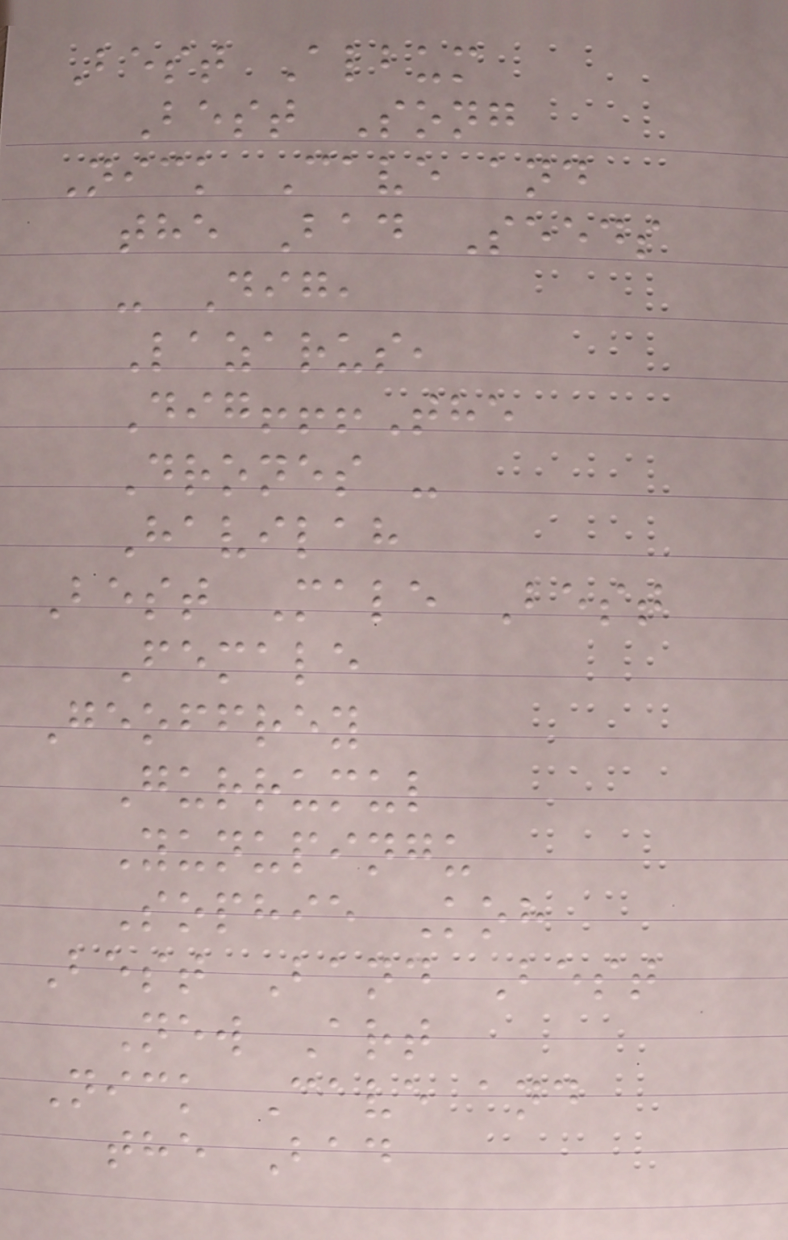Best Album
Best Song
Nick Cave and
the Bad Seeds
- Dig,
Lazarus,
Dig!!!The
Drones -
Havilah
Best Male Best
Female
Geoffrey
Gurrumul
Yunupingu
Sophie Koh
Best Band Best
New Art
Nick Cave and
the Bad
